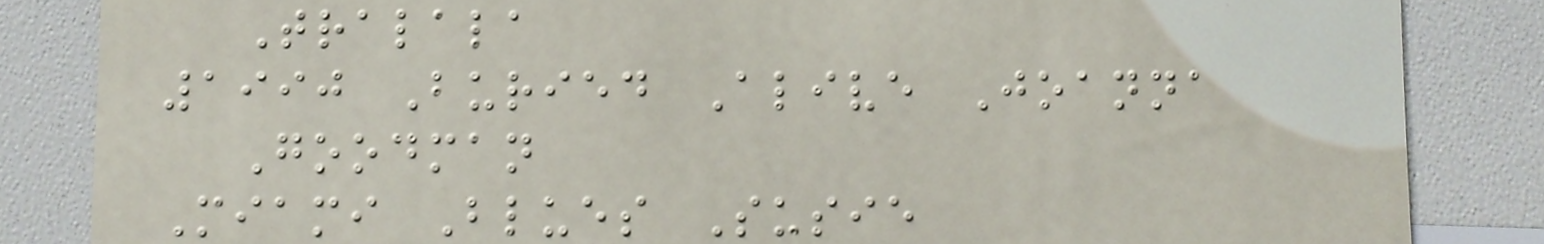Tralala
1990 Buried Alive Joanna
Goodman
Miami Blues Susie
